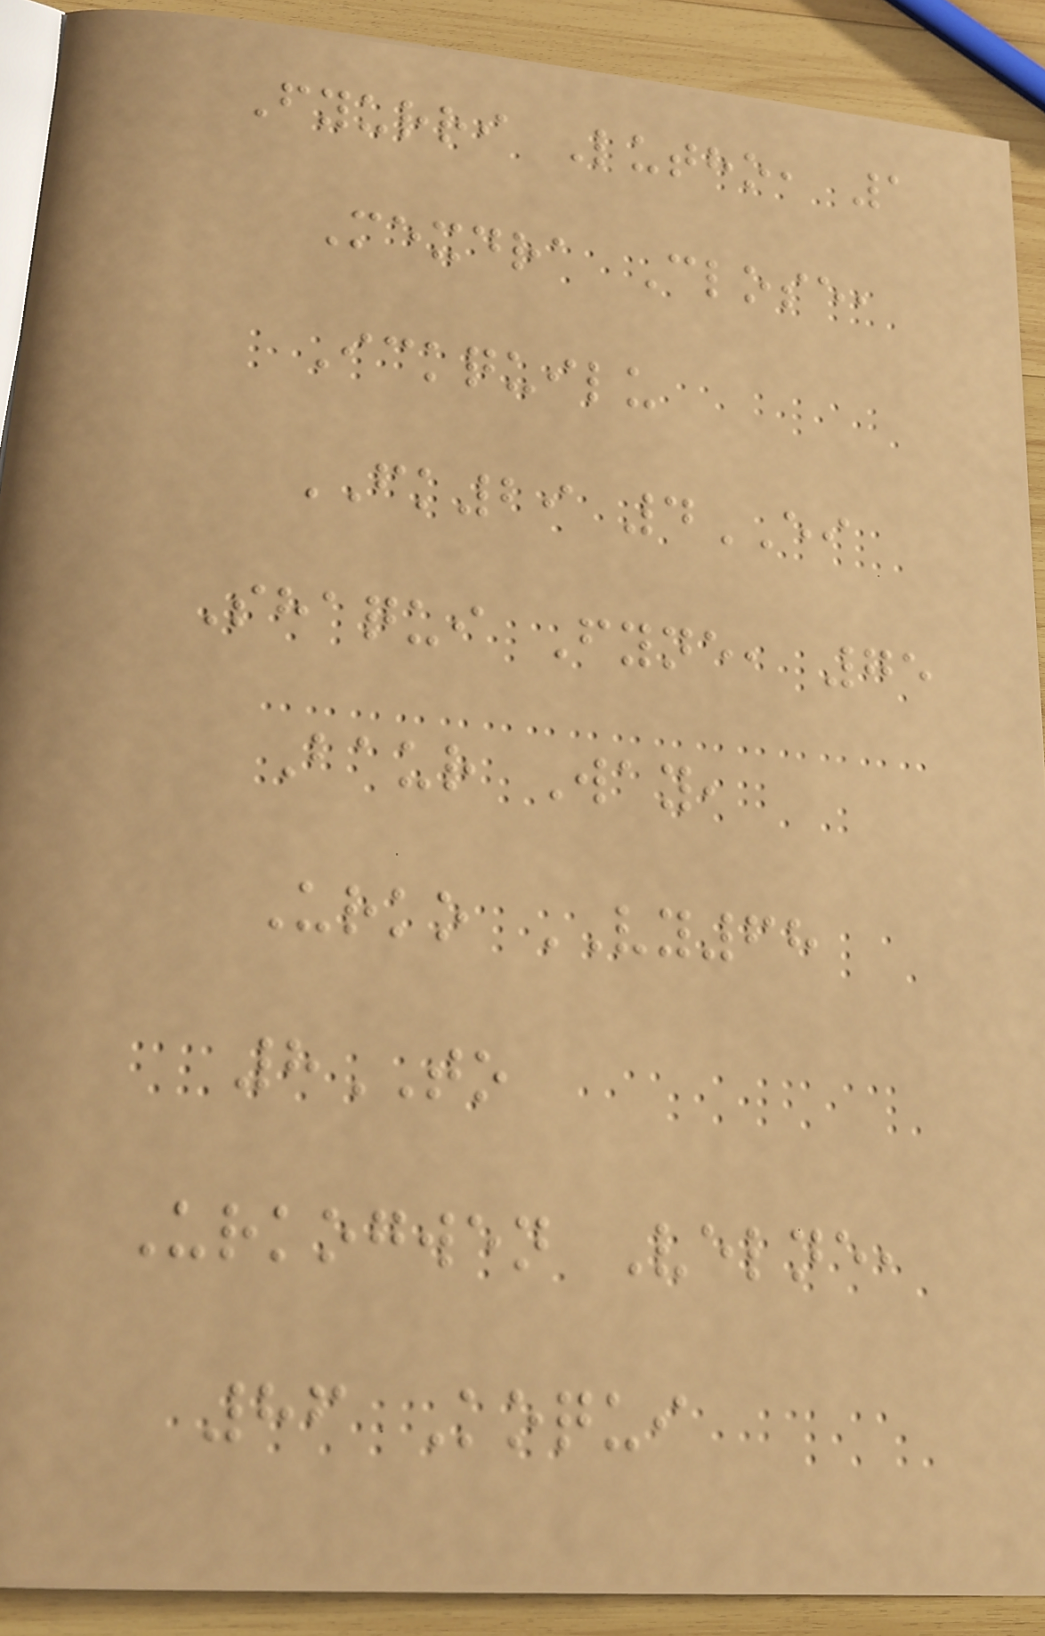Fyurri Lutho, 1
Mexdra Close,
Ickquilu
FK29 4EI
Shaqui Fyne, 75
Baur Way,
Urko VY68
8TO
Urkogwen Velne,
86 Koqui
